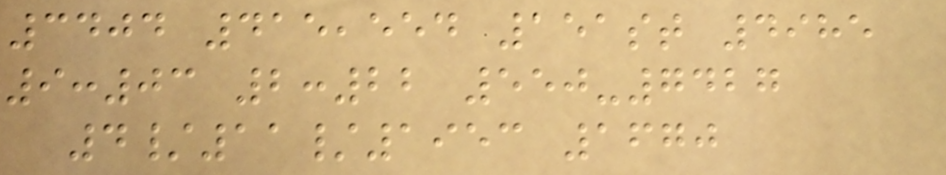3404 415,554 151st 4985
9:03 2:22 550-7427
4/11/1953 1670
